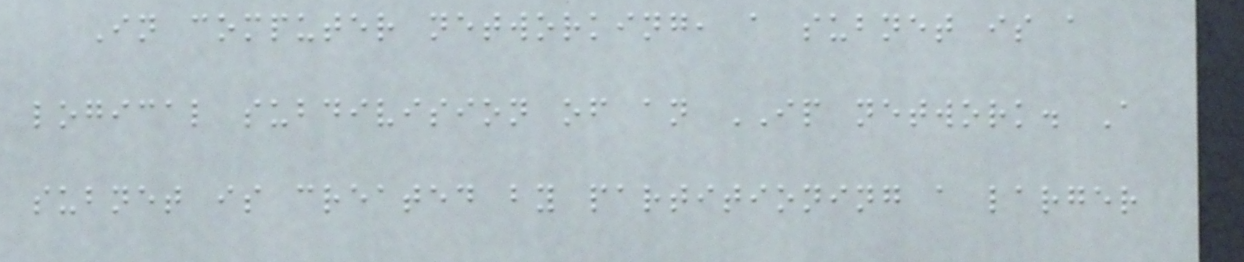In computer networking, a subnet is a
logical subdivision of an IP network. A
subnet is created by partitioning a larger
